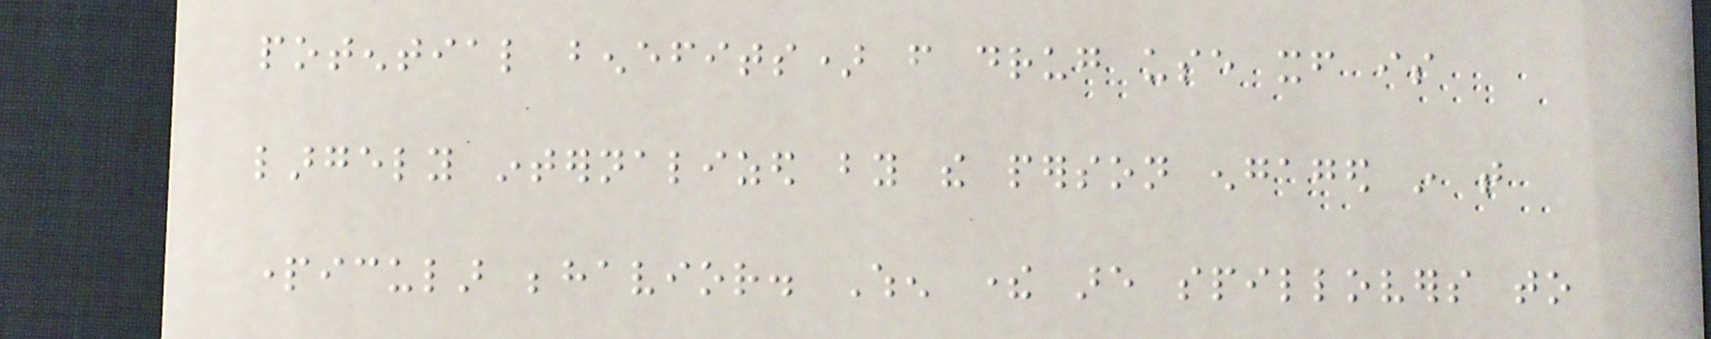potential benefits) from drug use itself is
largely internalized by the person engaged in that
particular behavior. When there are spillovers to
